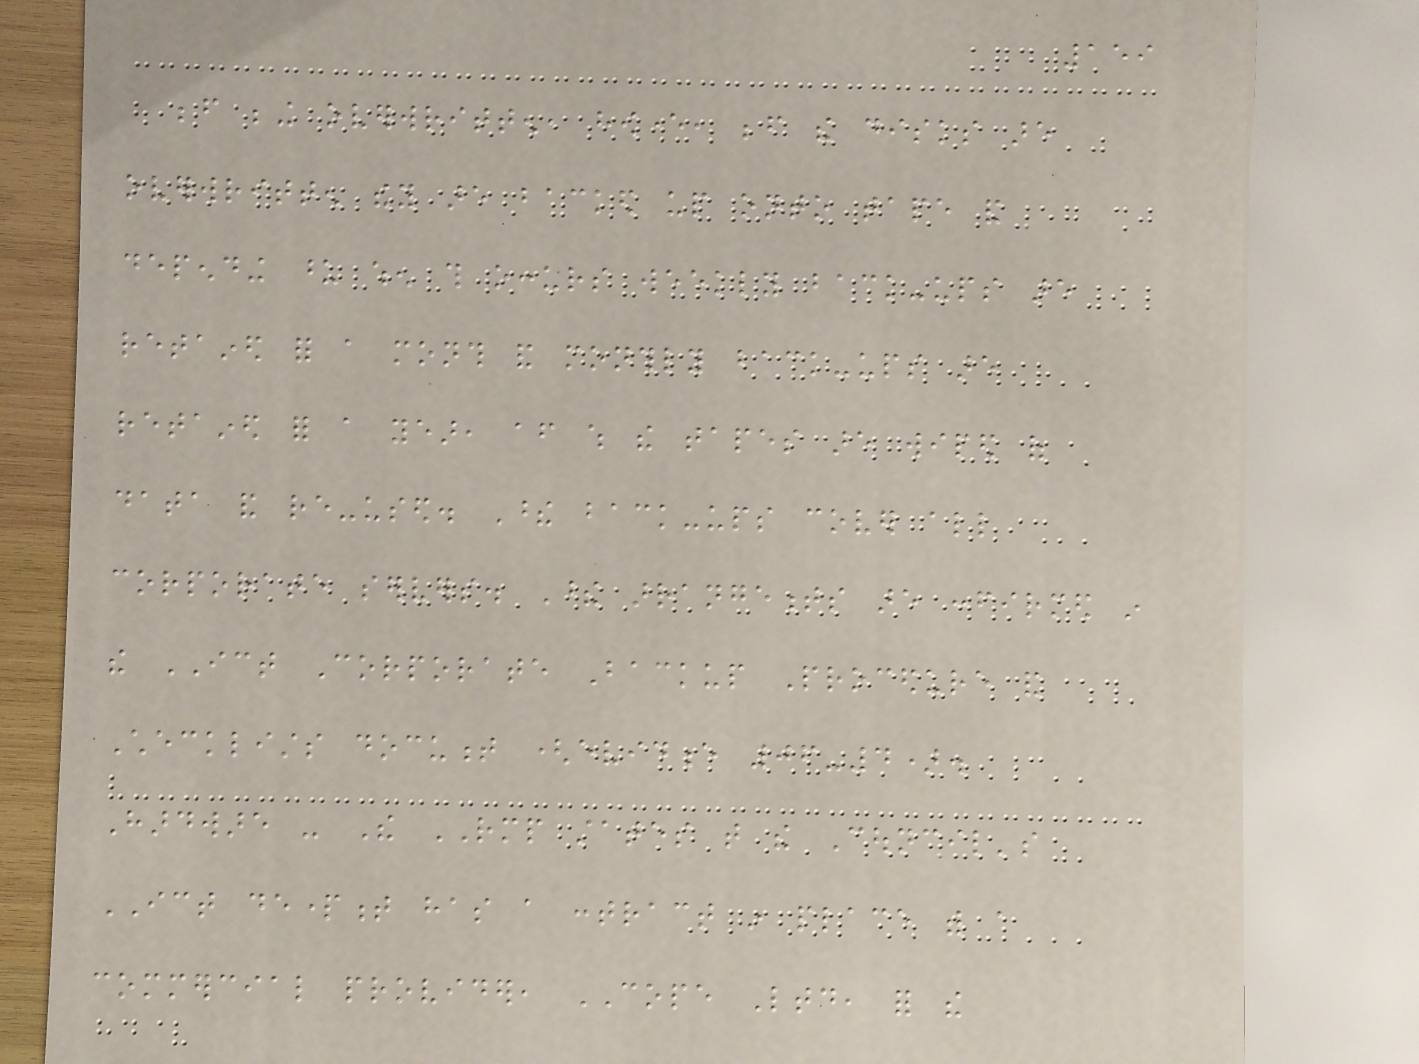159
before being overwritten, however, before the disks are
overwritten they are backed up onto tape and
depending upon when this occurs weekly back-ups are
retained for a month and monthly back-ups are
retained for a year, after which the tapes are wiped of
data and re-used. These back-ups cover all
corporate servers. These arrangements are confirmed in
the ICT Corporate Backup Procedure and
Checklists document (evidence 06-4).
Hardware - The RMP states that the Council's
ICT department has a contract in place with a
commercial provider, COPE Ltd, for the
